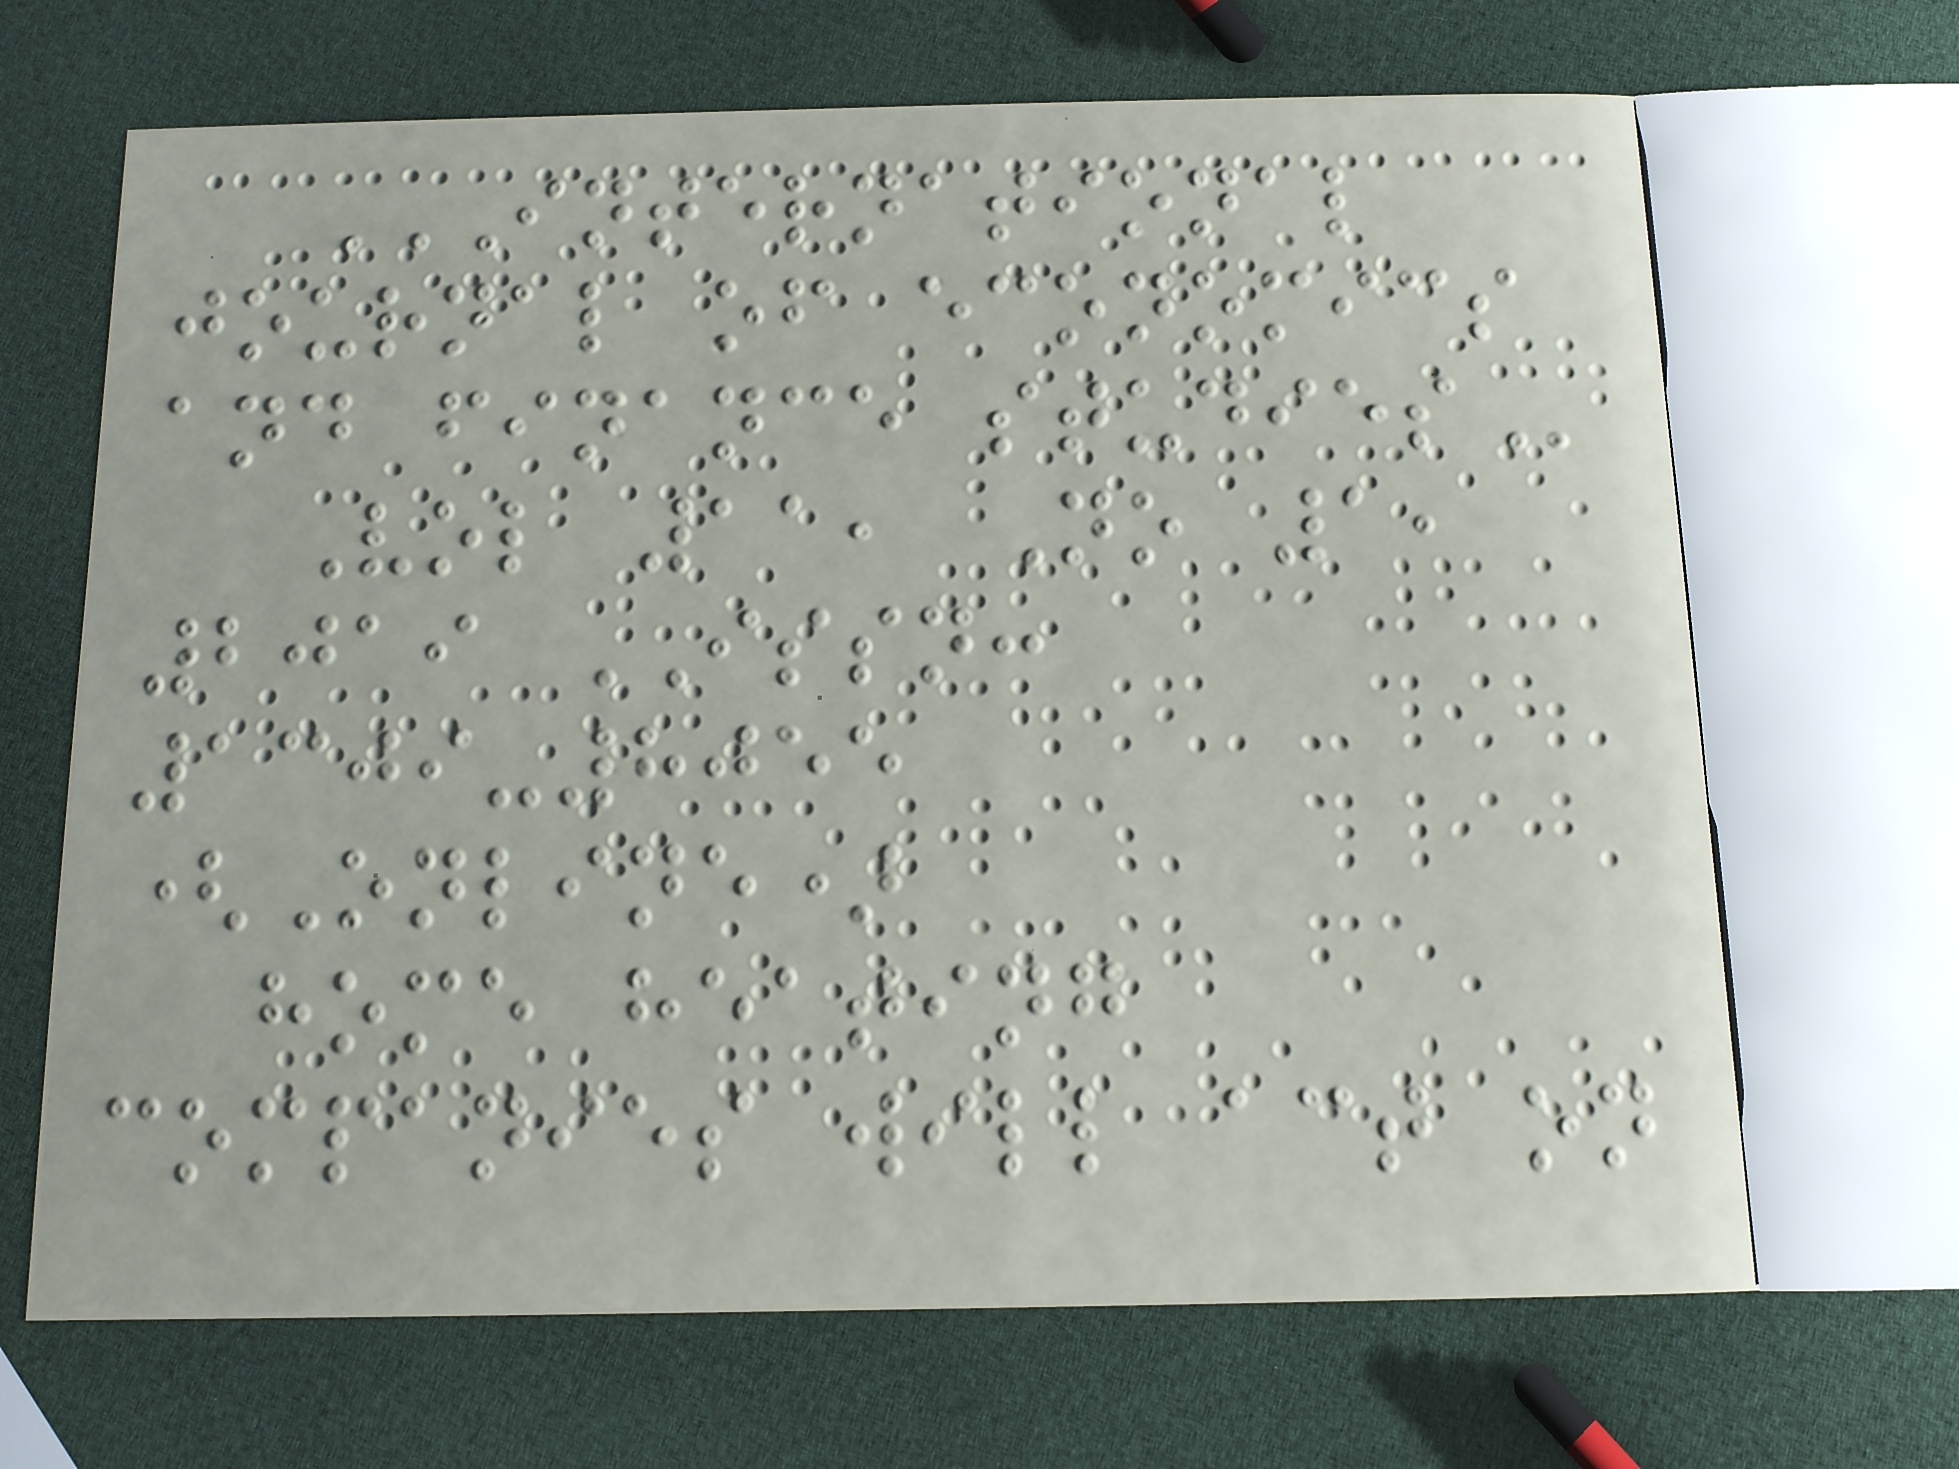INTERNATIONAL
JOURNAL OF ECONOMICS
AND FINANCE STUDIES
Vol 11, No 1,
2019 ISSN:
1309-8055
(Online)
home heating
companies will act on
